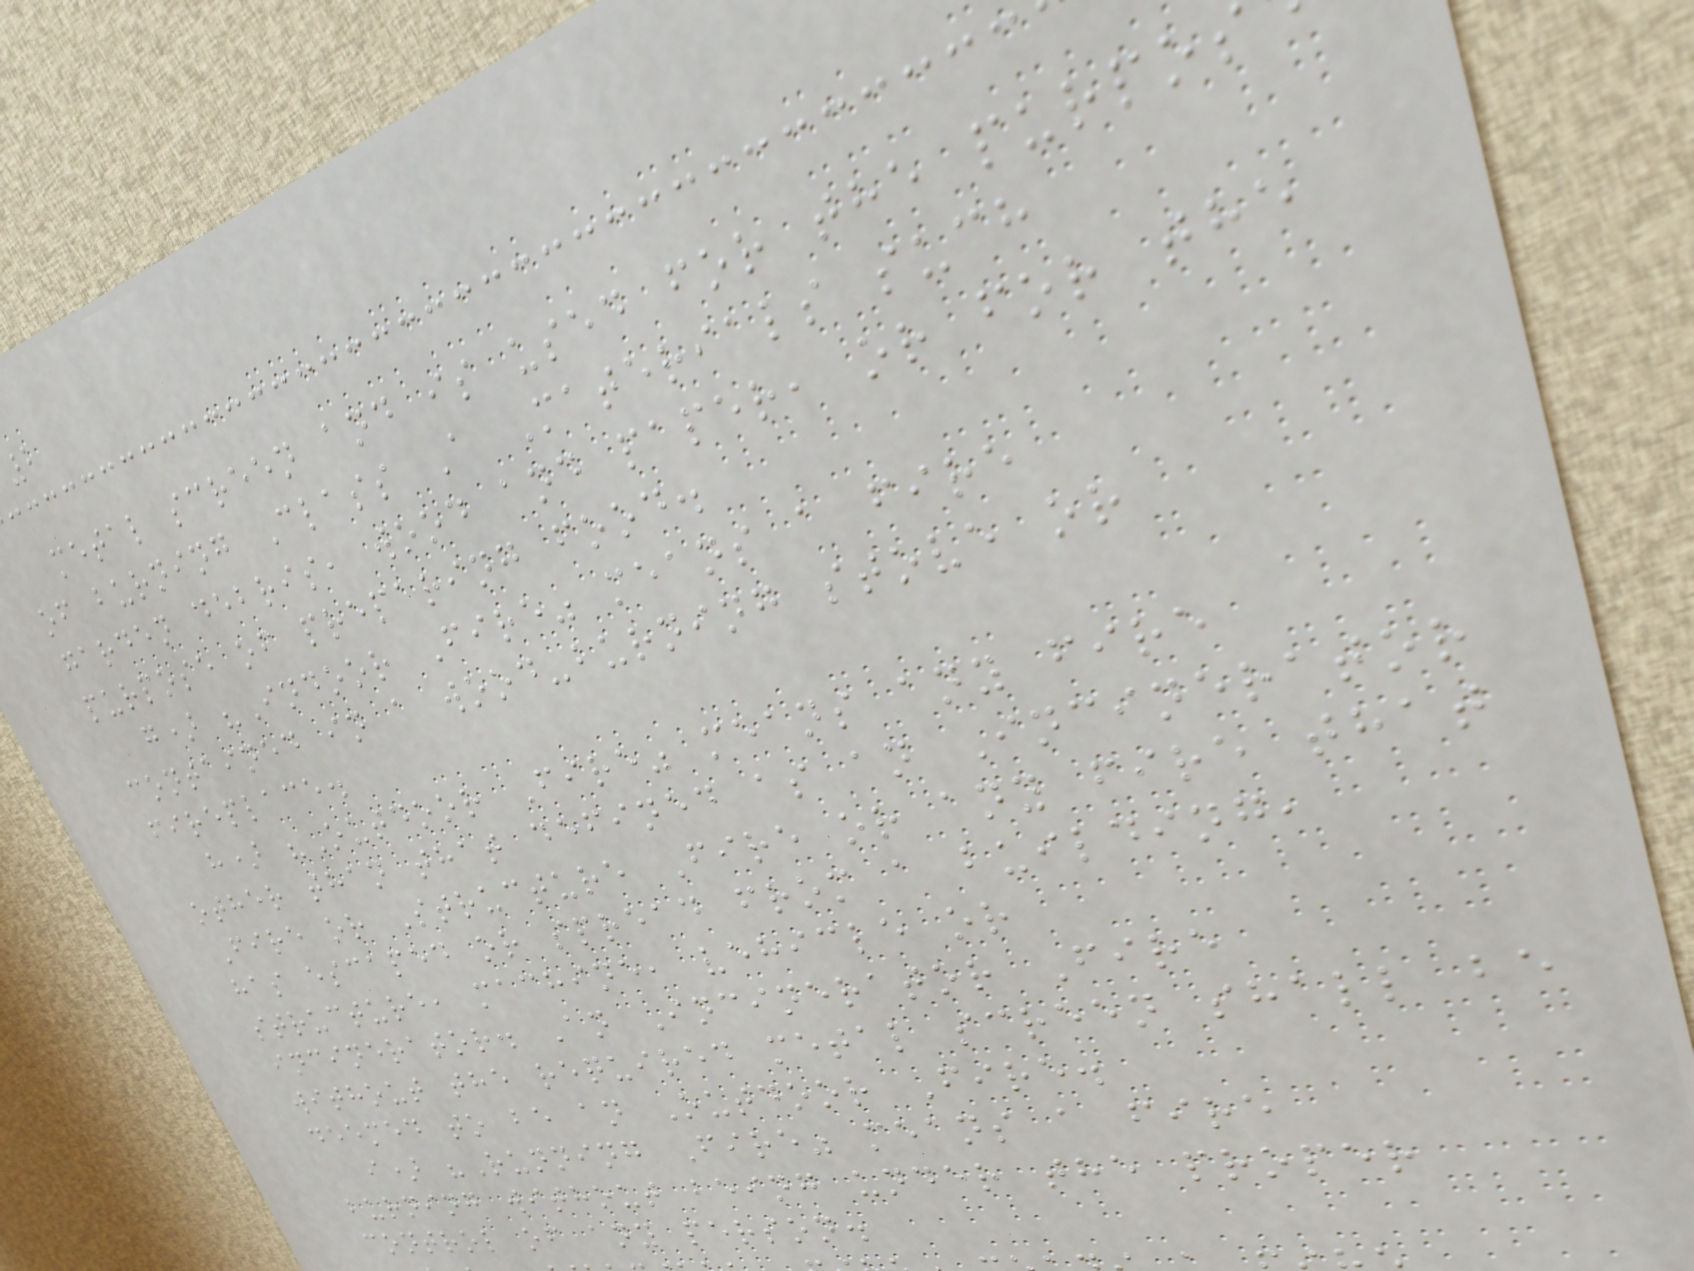2
metal screen and is used for the purpos
of burning Class A Materials such
garden debris, wood and paper, or for the
purpose of preparing food.
g) "Indoor Fire" means a fire
contained in a wood-burning stove or
fireplace.
h) "Outdoor Fire" means any fire
other than that defined as an Incinerator
Fire or Structure Fire or any fire that
has escaped or spread from a building,
structure, machine, vehicle or
incinerator. An Incinerator Fire
without the required metal screen shall be
deemed to be an Outdoor Fire.
i) "Running Fire" means a fire
burning without being under the proper
control of any person.
